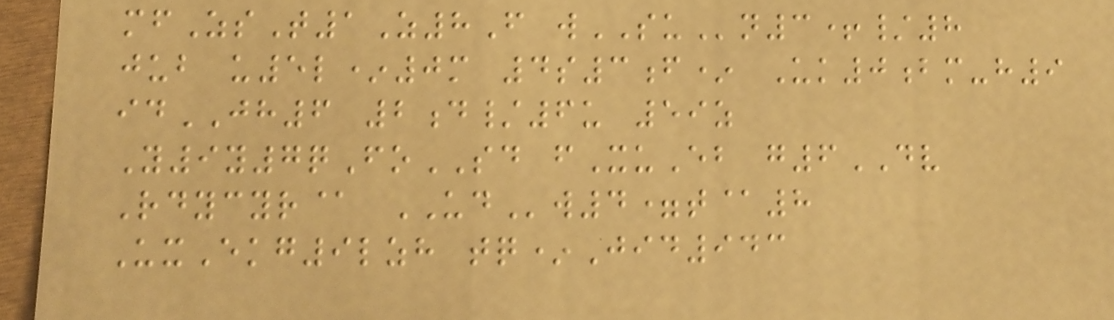mfZsT1Z8F wSUn3+/8
jub u5l*0m 4s3f* Uk0bm-h9
idJH6 2d/6u 59z
Y9y7qFoSD fXuEb g6DV
Rdycyr@ UDw4=t@8
UxEkg9lzh tq*Jid943
